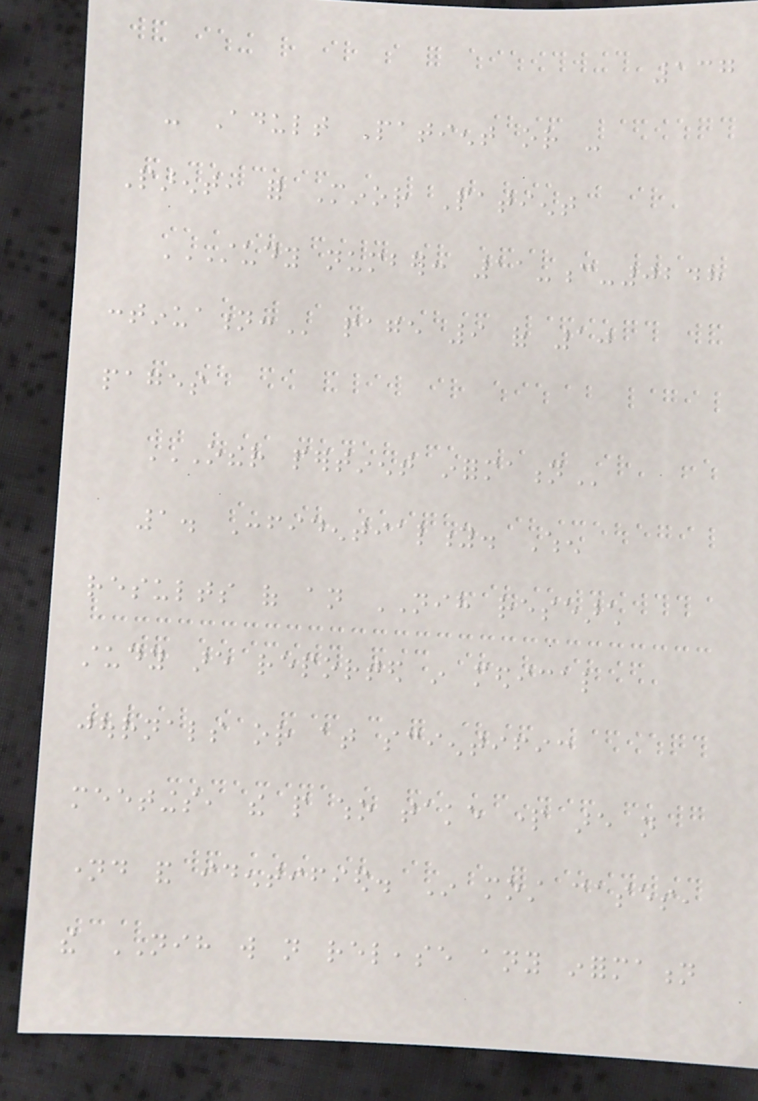137
- Adult Patient or -
Parent, for Minor Patient
STUDY NUMBER: 11-C-0248
CONTINUATION: page 9 of 10
pages
OTHER PERTINENT INFORMATION
1. Confidentiality. When
results of an NIH research
study are reported in medical
journals or at scientific
meetings, the people who take part are not
named and identified. In most cases,
the NIH will not release any information
